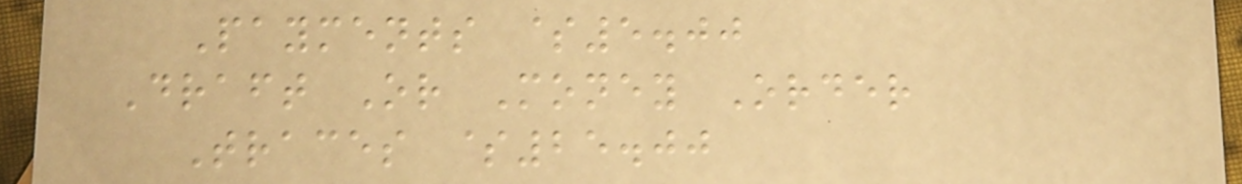Payments $5.00
Draft Or Money Order
Traces $25.00
